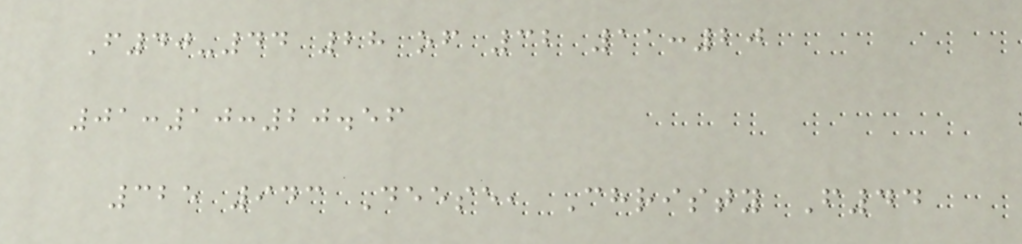F40-44 28 of 32 11:20
01:10:20.56
325 943 Deese, Christy F44
